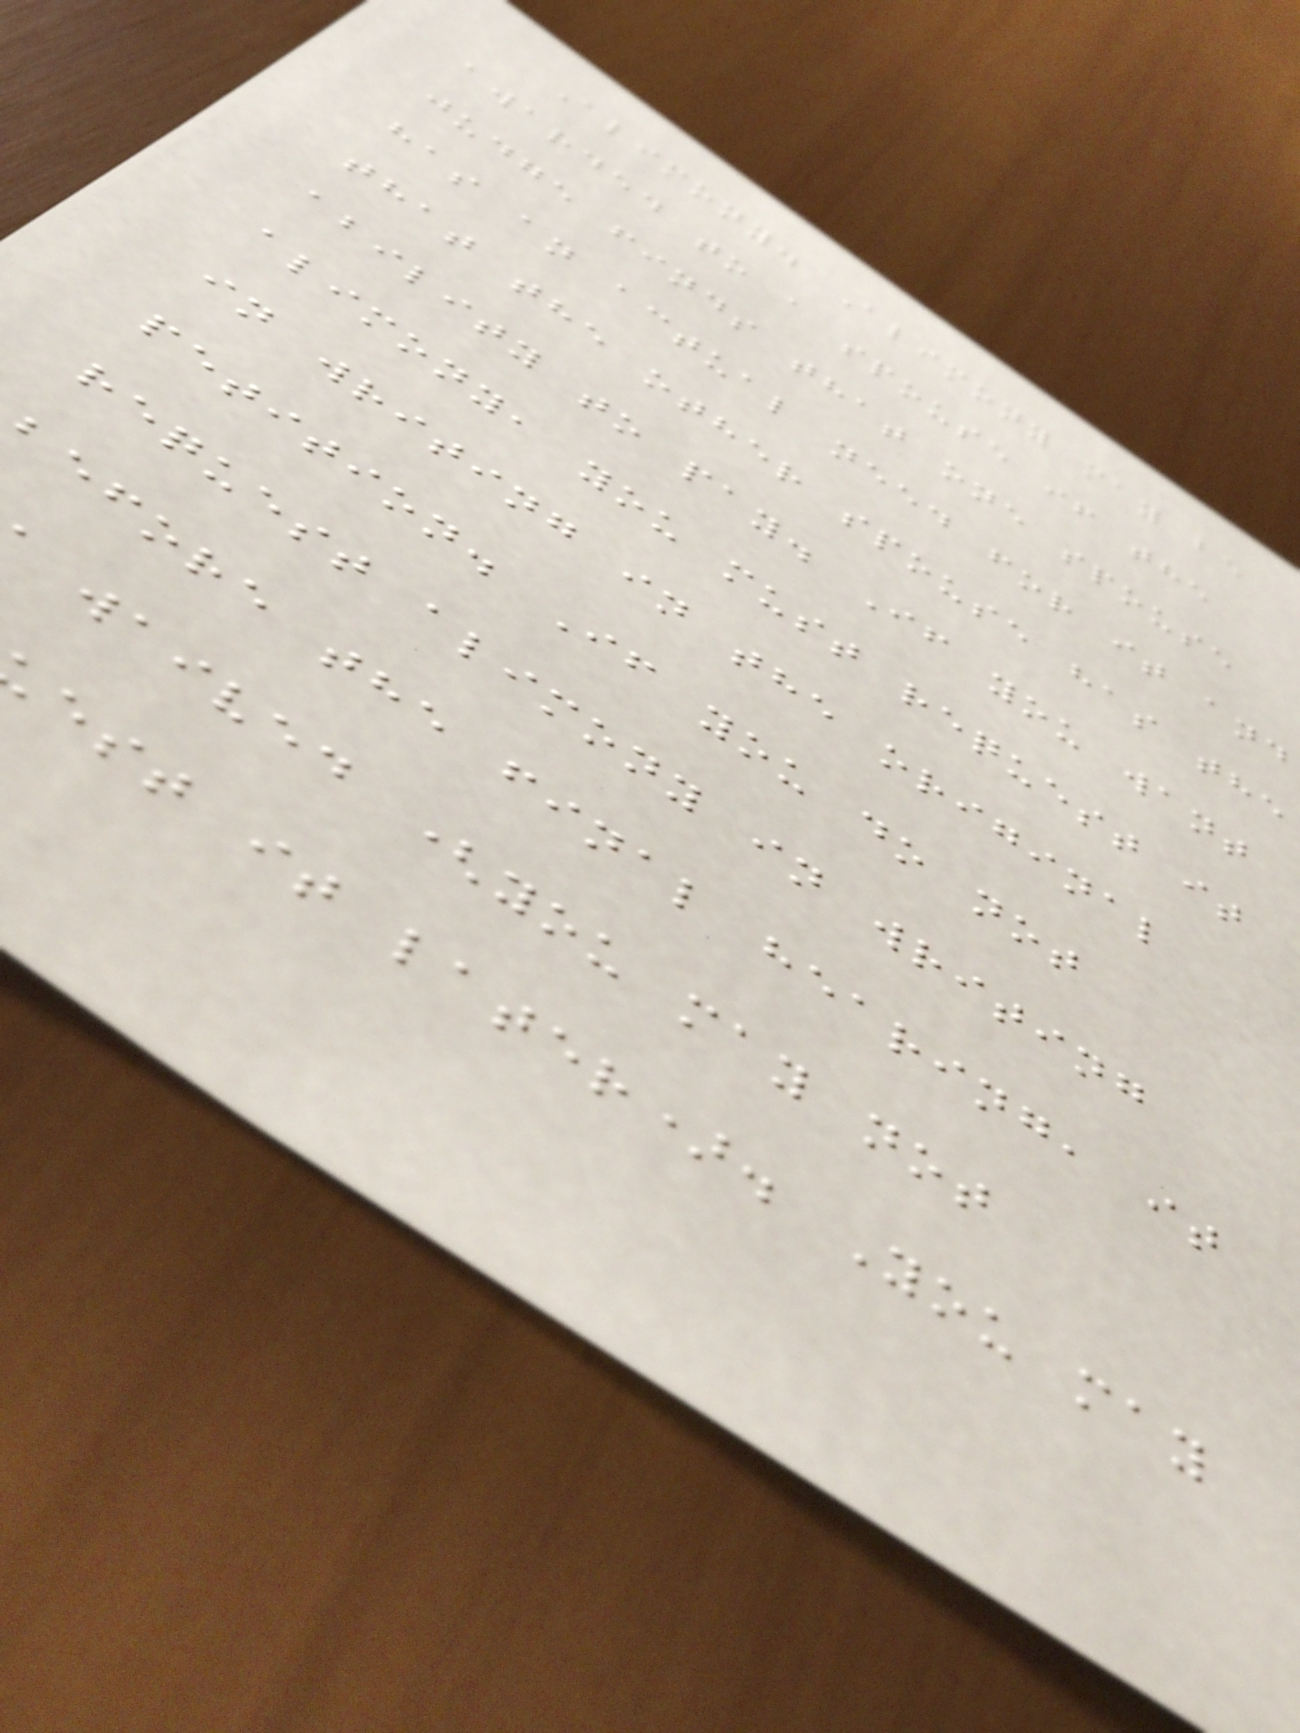Alimony. Alimony may be
awarded to a spouse if the
judge finds that one spouse
has an actual need for it and
that the other spouse has the
ability to pay. If you want
alimony, you must request it
in writing in the original
petition. If you do not
request alimony in writing
before the final hearing, it
waived (you may not
est it later). You may
